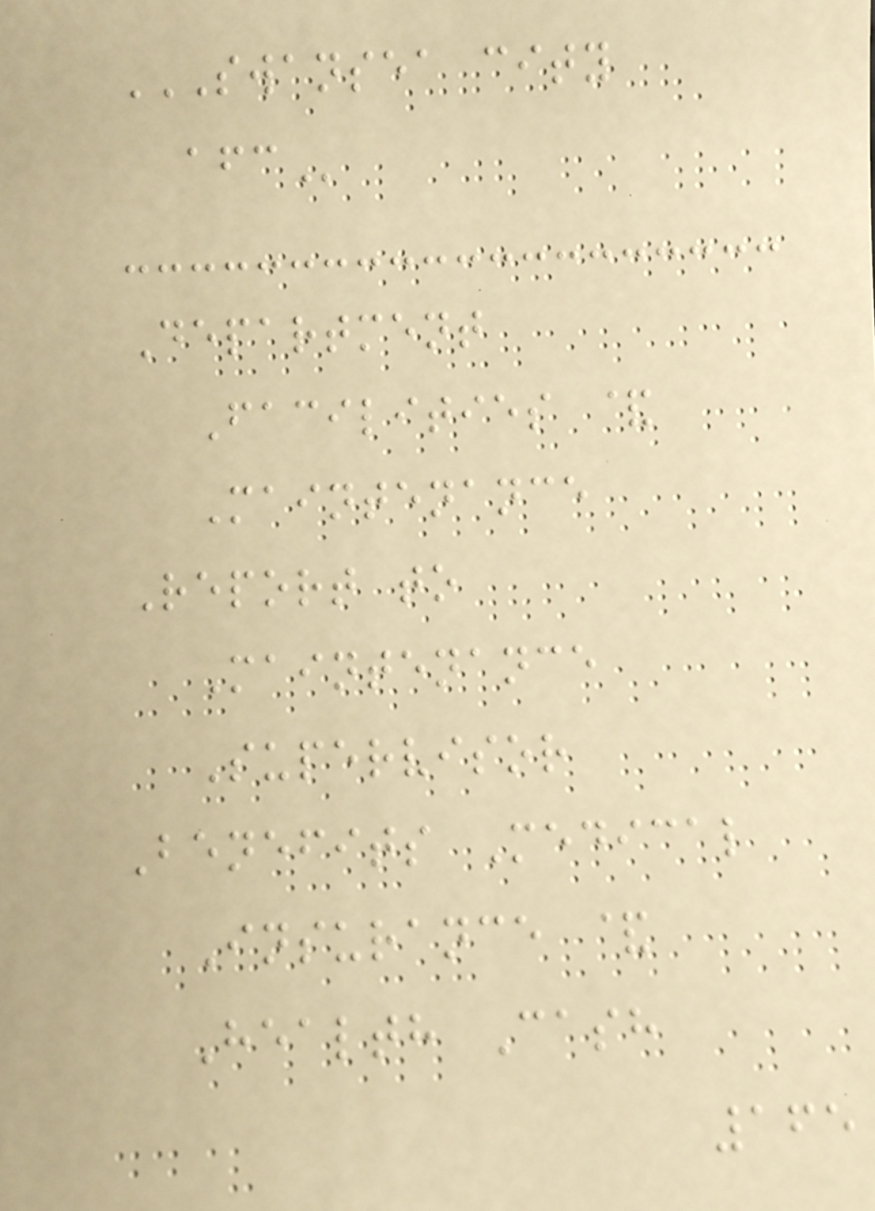SWANSEA CITY
AFC
Department
Facilities &
Maintenance
Report to
Maintenance
Supervisor
Benefits Medical
Insurance &
Health Cash
165
